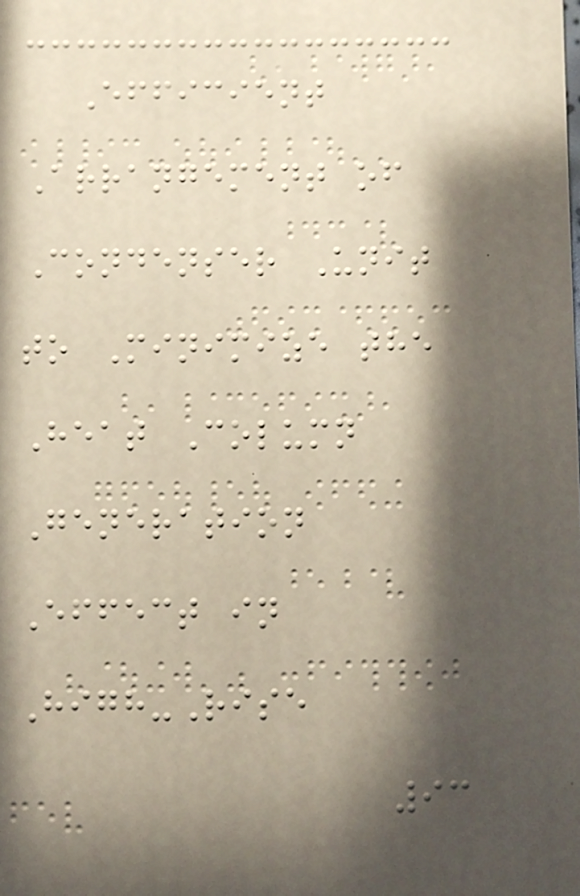Efficient
Arrangement of
Condenser Unit
to Minimize the
Heat Column
Generation
Effect in
High-Rise
93
